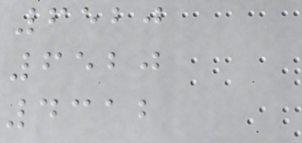6520
6520
4312
